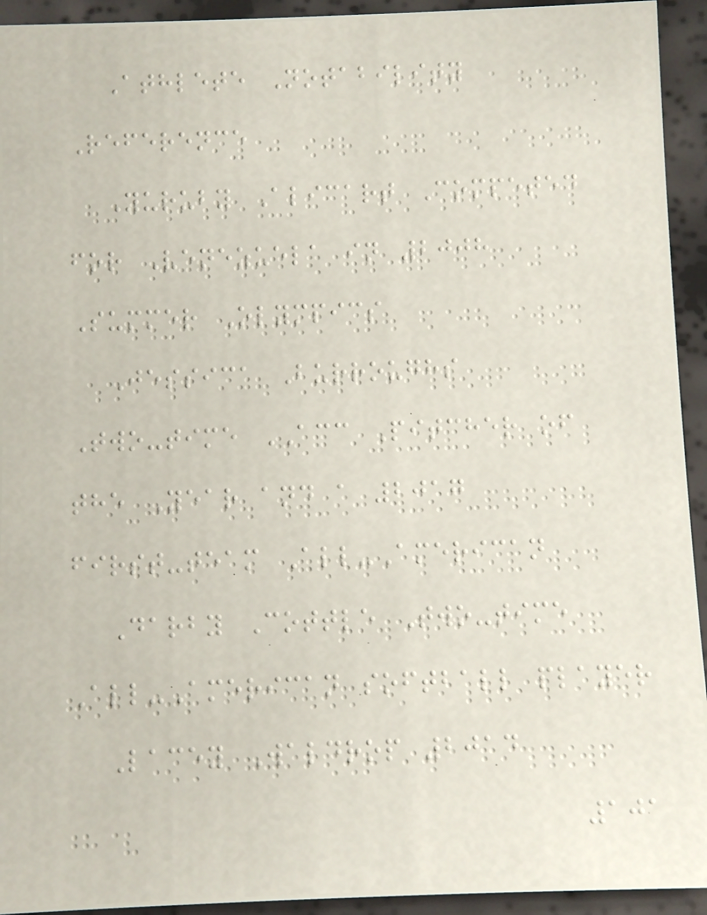Athlete Notability
Reference
Yuruby Alicart Competed
for Venezuela in 2008
Summer Olympics
Jessica Burroughs
Two-time ACC Pitcher of
the Year and a 2017
first-team All-American
Darby Cottle Two-time
All-American softball player
Lacey Waldrop 2014
101
